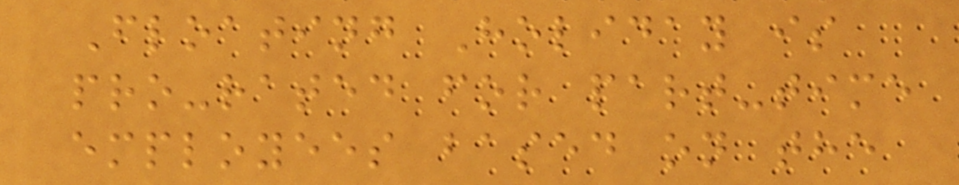Floating Holiday is
pro-rated for part-time
employees based on the
